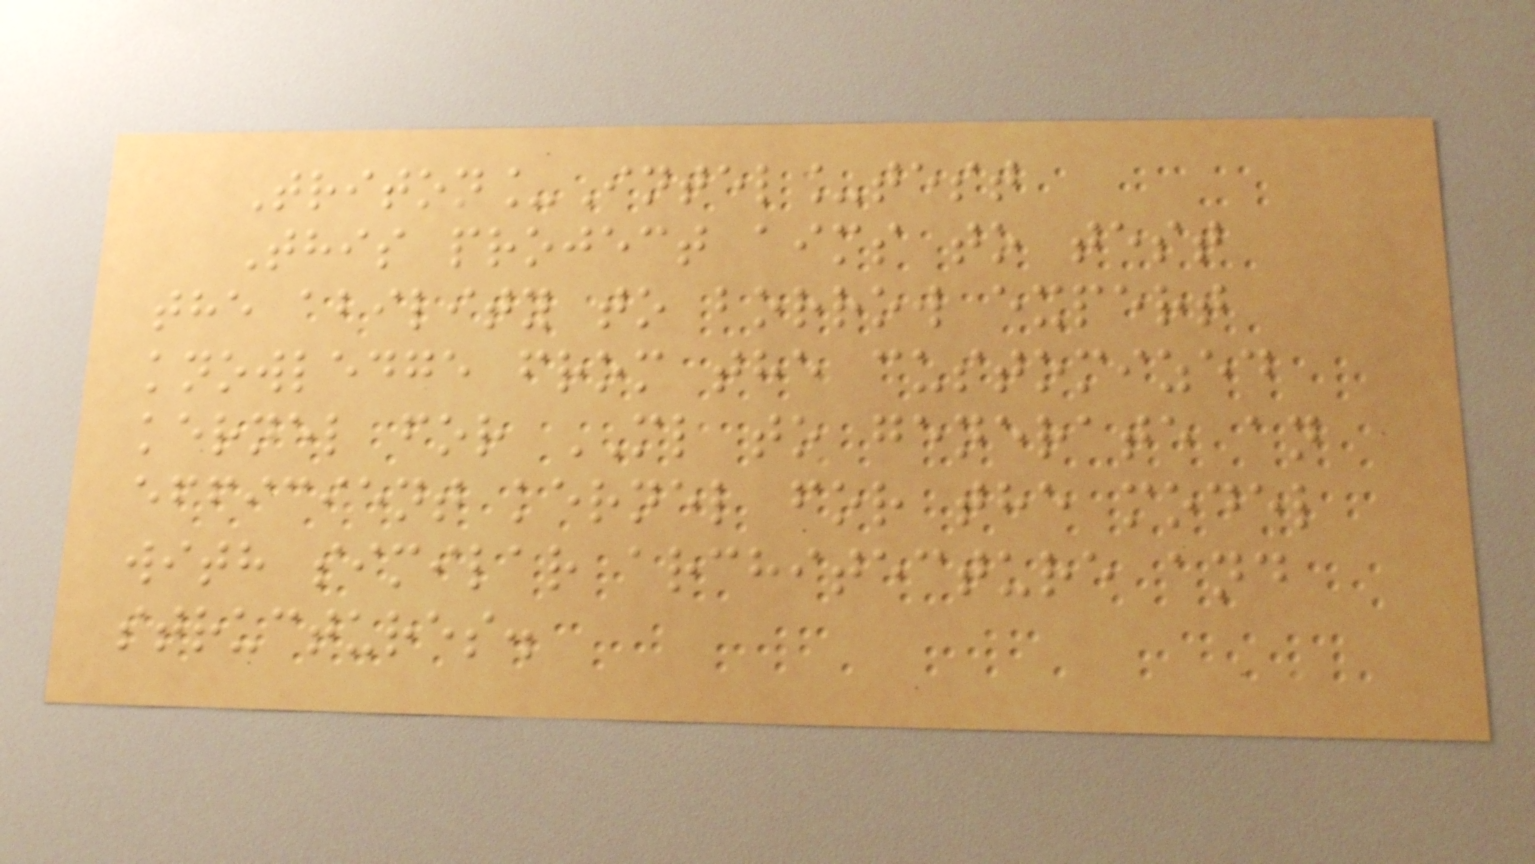Triton_Intel_test
This project aims to test
the ability to borrow expert
knowledge from the customized
kernel for ML to generate an
efficient kernel for the model
with similar architecture and
structures.
